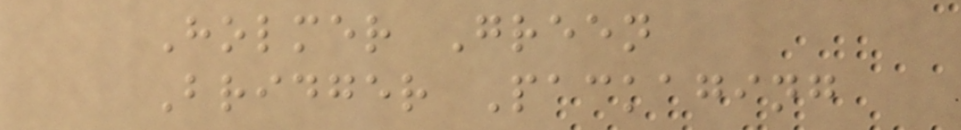Holmer Green
Bridger Packaging
